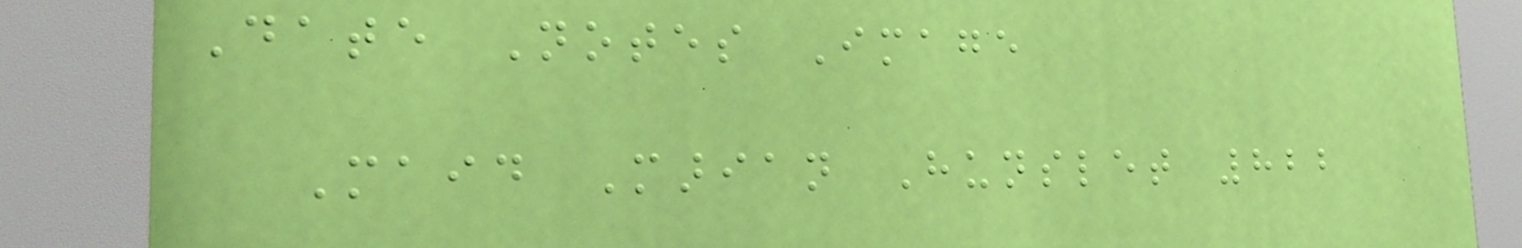Date Notes Image
Maid Marian Hunslet 822
